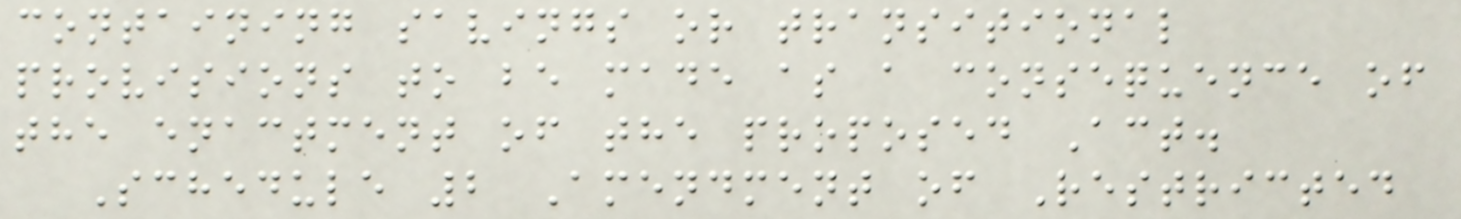containing savings or transitional
provisions to be made as a consequence of
the enactment of the proposed Act.
Schedule 2 Amendment of Restricted
